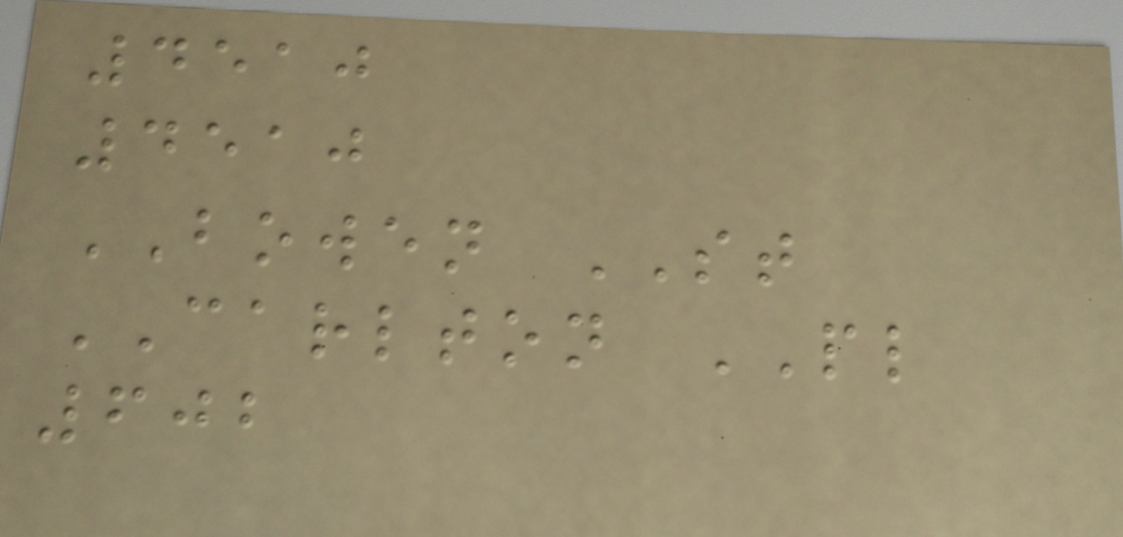4510
4510
BOWEN ST
CARLTON PL
602
